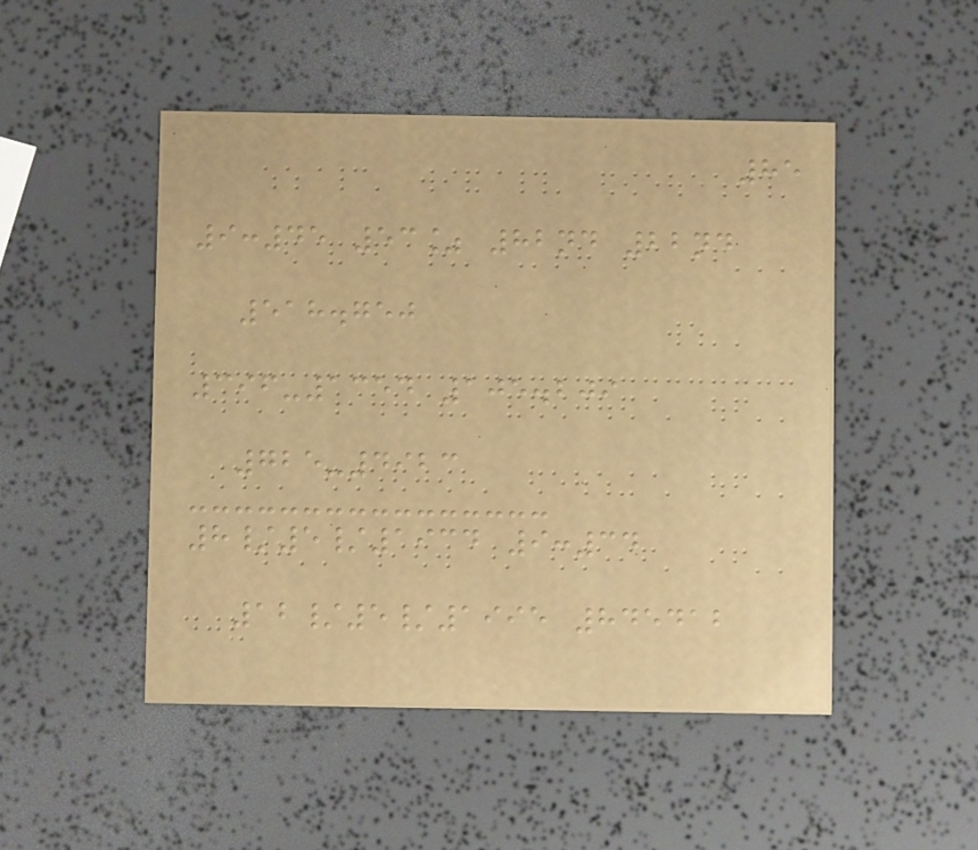85
9:45 53% 82nd 22nd
518.750
396-1354 105.209
725-4923
8/5/1934 9:34
12/5/1995 845412
